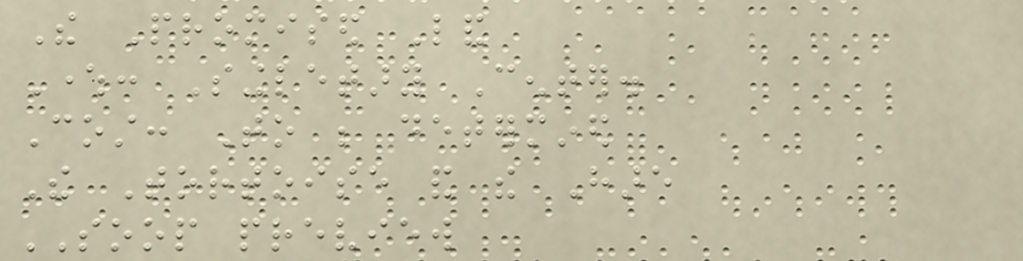The Promised Land
Where: Singletary Center.
Cost: To be determined
The Tortoise and the Hare
SOOP preview
